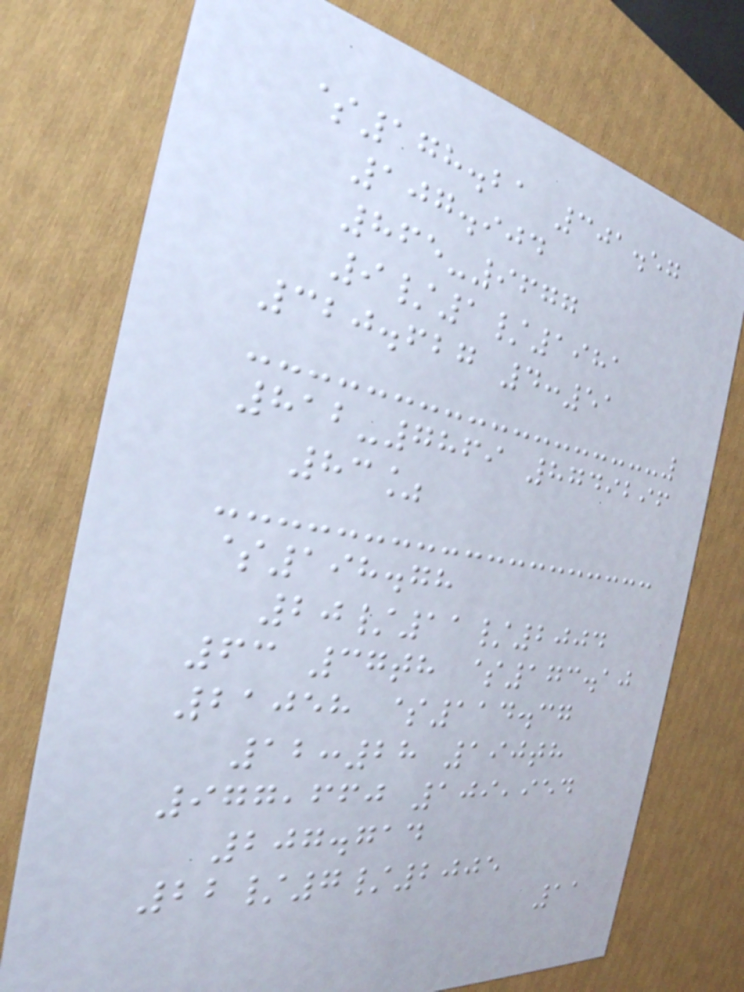$178.21 301.57
107.904
865-9677
9/1/1981
320.627 4:51
812-7869 8749296
83%
$198.78
20/11/2004
63 37th $173.10
21058 $114.37
12:28 190th
977,660 109,954
207.714
22/7/2005
11
